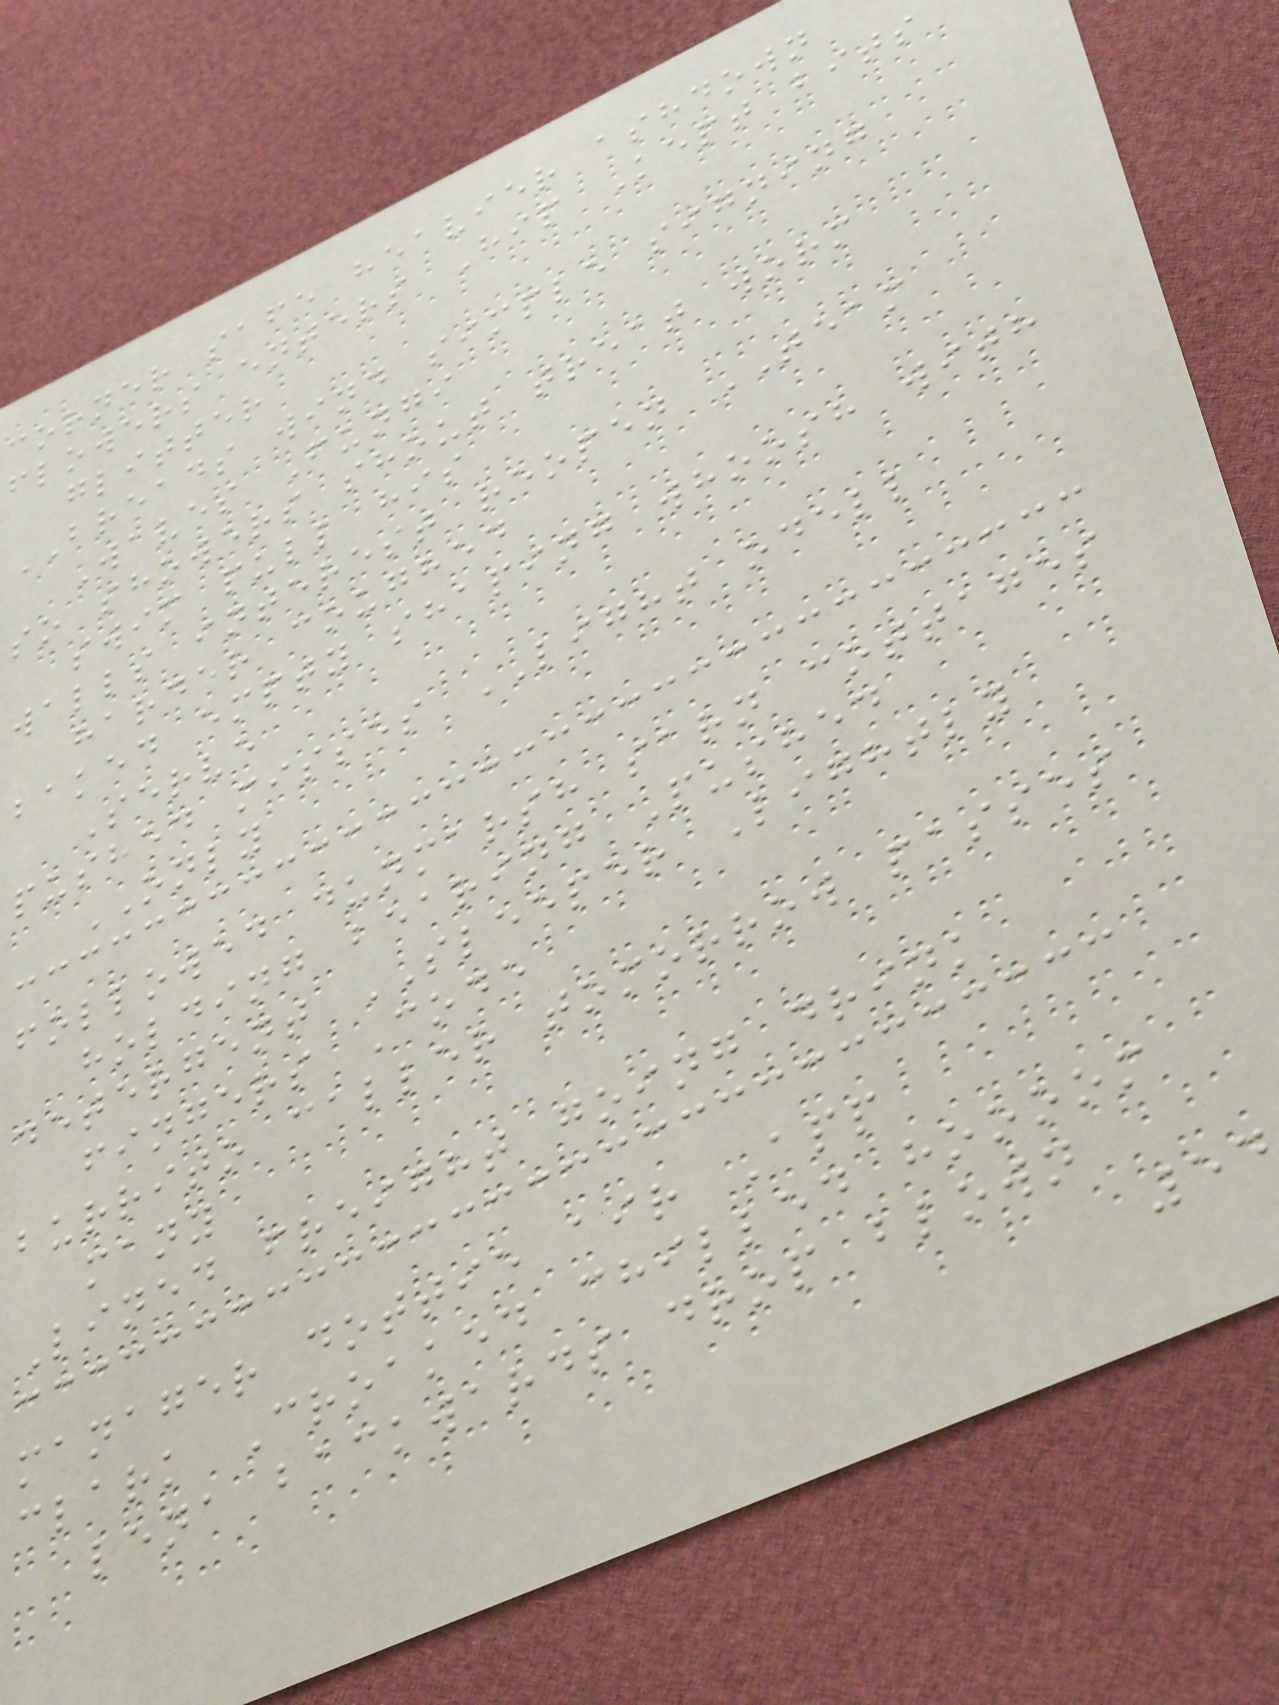corner safe heavier ashdown
flowers enters Hip Kept bits
glitter
BREADS wind simple signing
Waves Fungi
so showers shout treat worm
swim pull his
walls interest reopen TEAM
harder coughed
baked empty shaping whoosh with
Serve
pushed misses LIGHT odell
ONLY
followed dunmarsh sarn cottages
holding bearing Pushed
detergent SLEEPER Lightly
fingers Code
burrito caller tomorrow passes
many
Lined freight going drink
manager dottie air App
clark Croaked chilled hoooom
lena backwards drop blown
54
